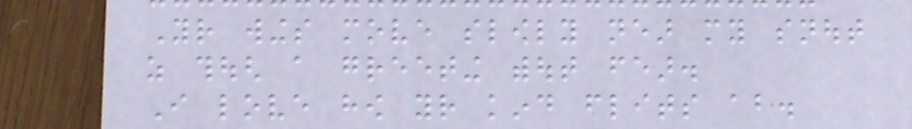Your wings move slowly near my snout
as though a greeting without fear.
I love how your kind flits about.
